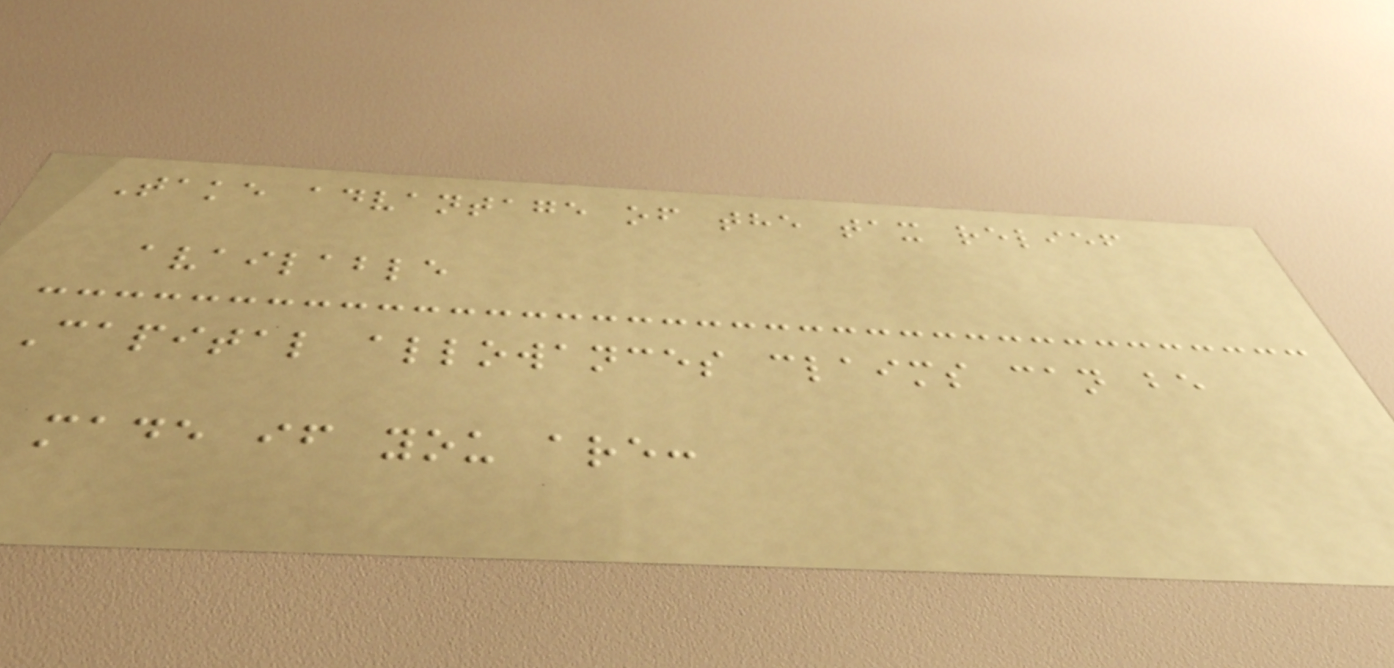Take advantage of the tax relief
available
Capital allowances claims can be
made if you are:
